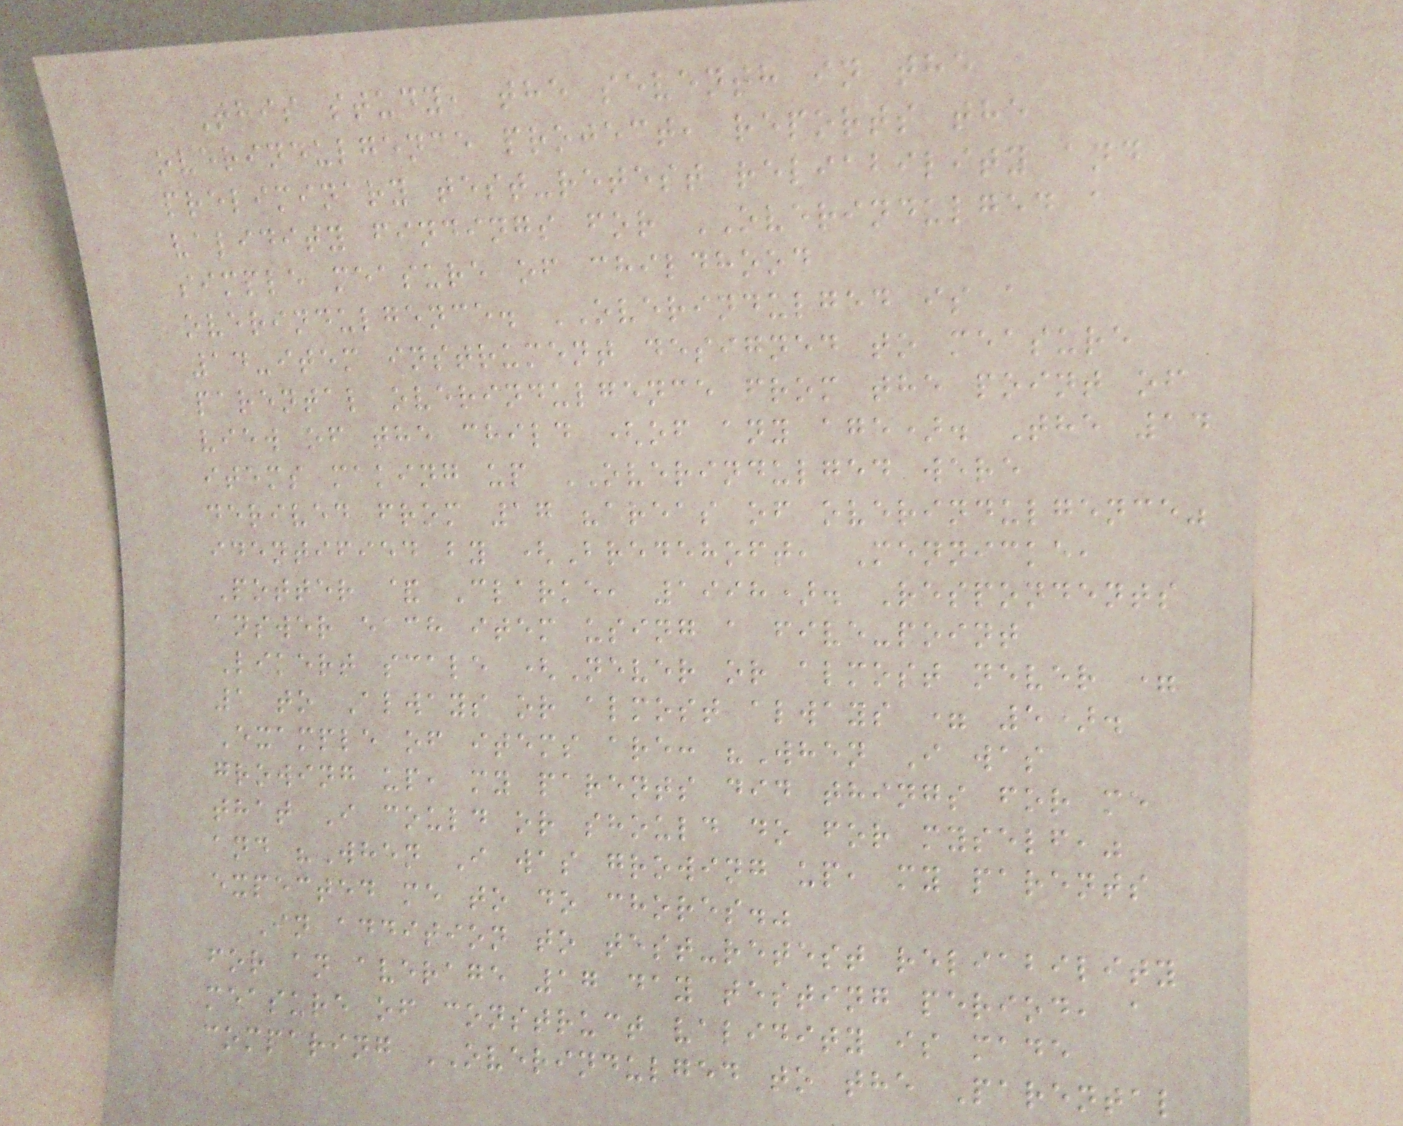This study, the seventh in the
overindulgence project, reports the
preliminary test-retest reliability and
validity findings for OVERINDULGED a
simple measure of childhood
overindulgence. OVERINDULGED is a
14-item instrument designed to measure
parental overindulgence from the point of
view of the child (of any age). The 14
items making up OVERINDULGED were
derived from 17 "areas of overindulgence"
identified by (Bredehoft, Mennicke,
Potter & Clarke, 1998). Respondents
answer each item using a five-point
Likert scale (Never or almost never =
1 to Always or almost always = 5).
Example of items are: "When I was
growing up, my parents did things for me
that I could or should do for myself,"
and "When I was growing up, my parents
expected me to do chores."
In addition to test-retest reliability
for an average 17 day testing period, a
measure of construct validity is made
comparing OVERINDULGED to the Parental
